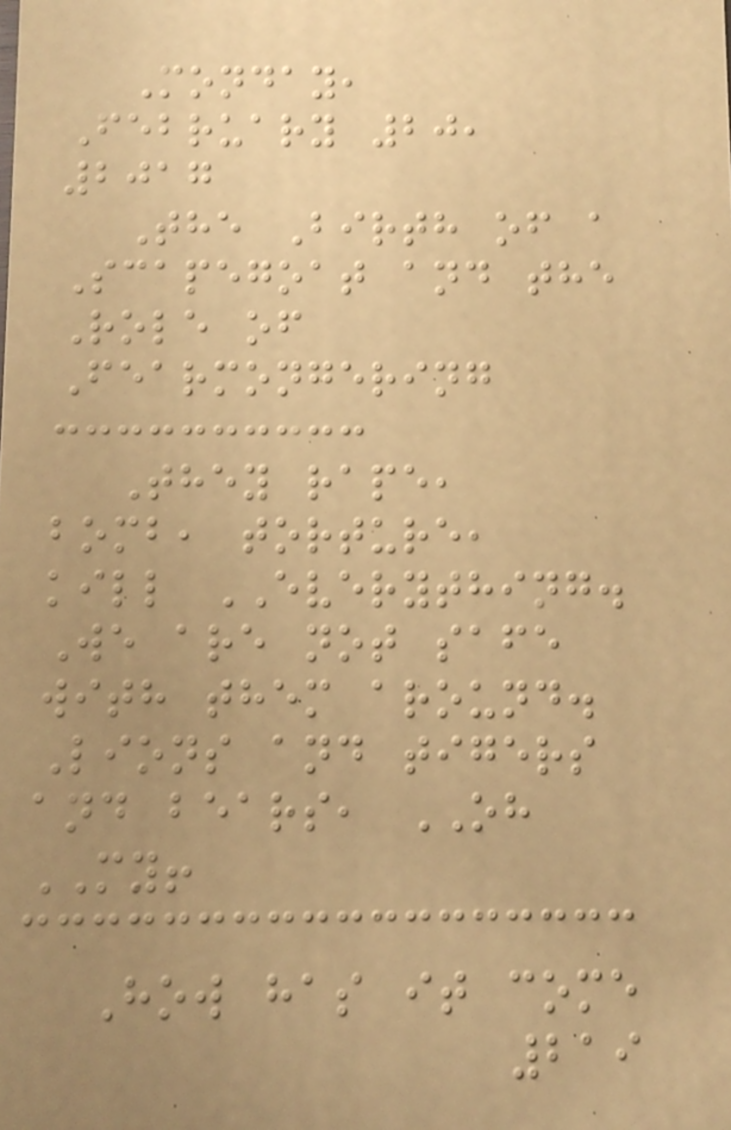Monday,
February 20,
2017
The Birth of a
Scapegoat and the
Role of
Fearmongering
They rape,
bomb, torture,
kill EVERYTHING.
We are not safe
with them around.
Lions and tigers
and bears, OH
MY!
How has it come
219
